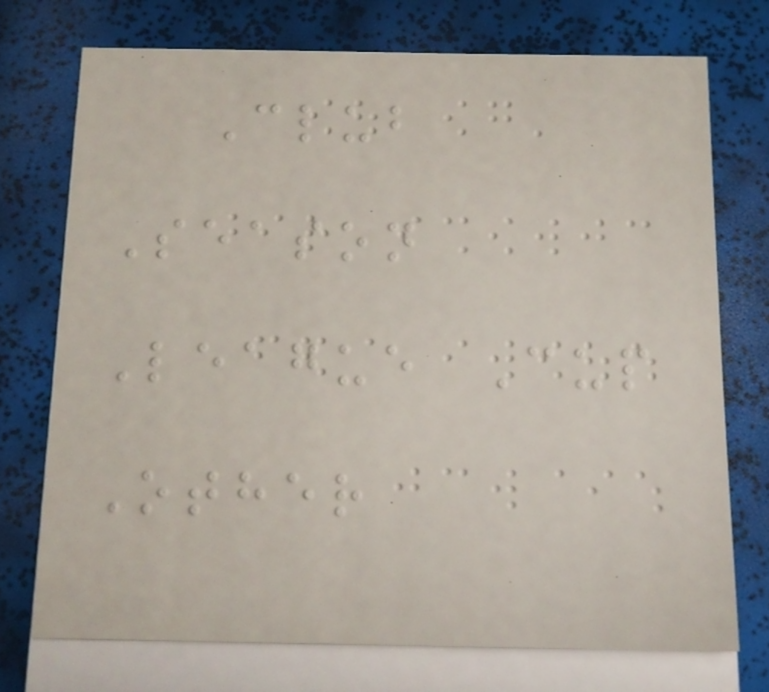Club
Season
League Cup
Other
